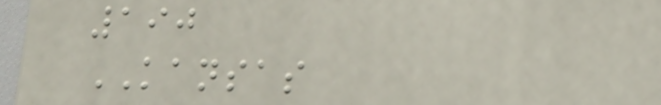190
KANSAS
